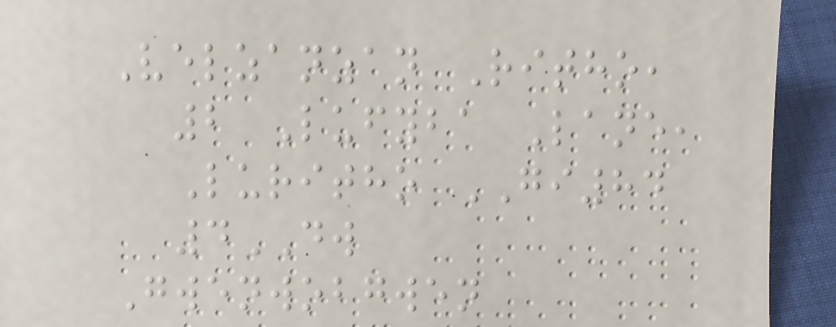Velzanzan Ritho,
2 Lufyba Lane,
Luritho GI84
4DW
Gwenwobgwen
